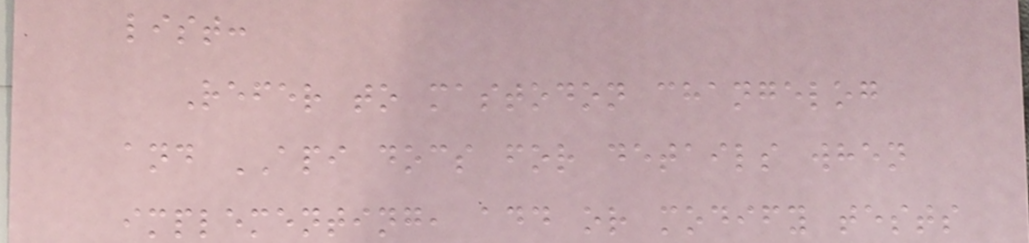list:
Refer to mastodon changelog
and API docs for details when
implementing, add or modify tests
